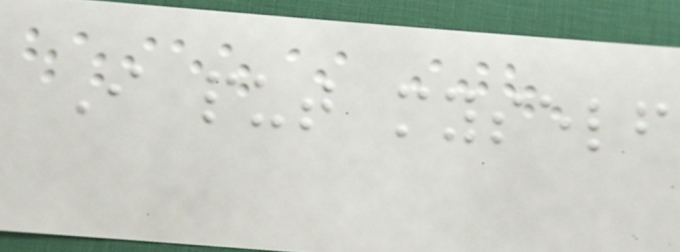I put myself
